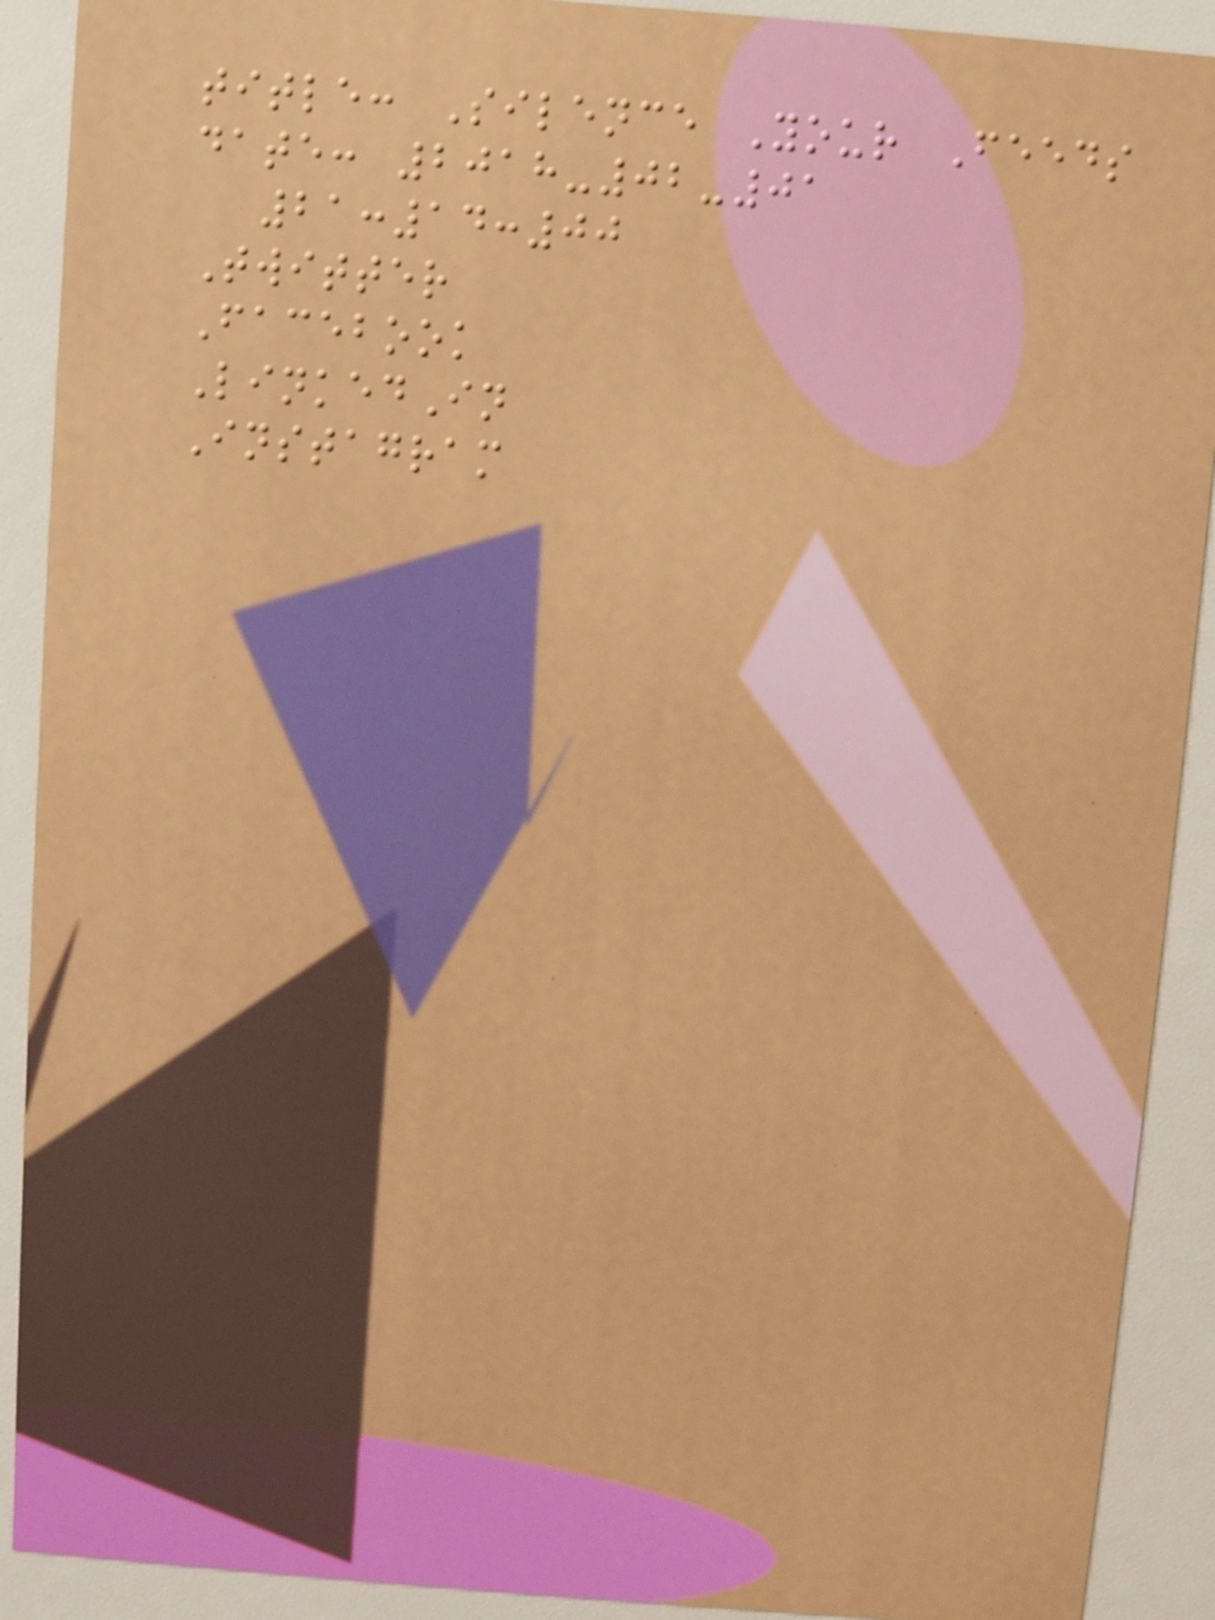title: Silence Your Feeds
date: 2018-02-01
21:14:00
Twitter
Facebook
LinkedIn
Instagram
